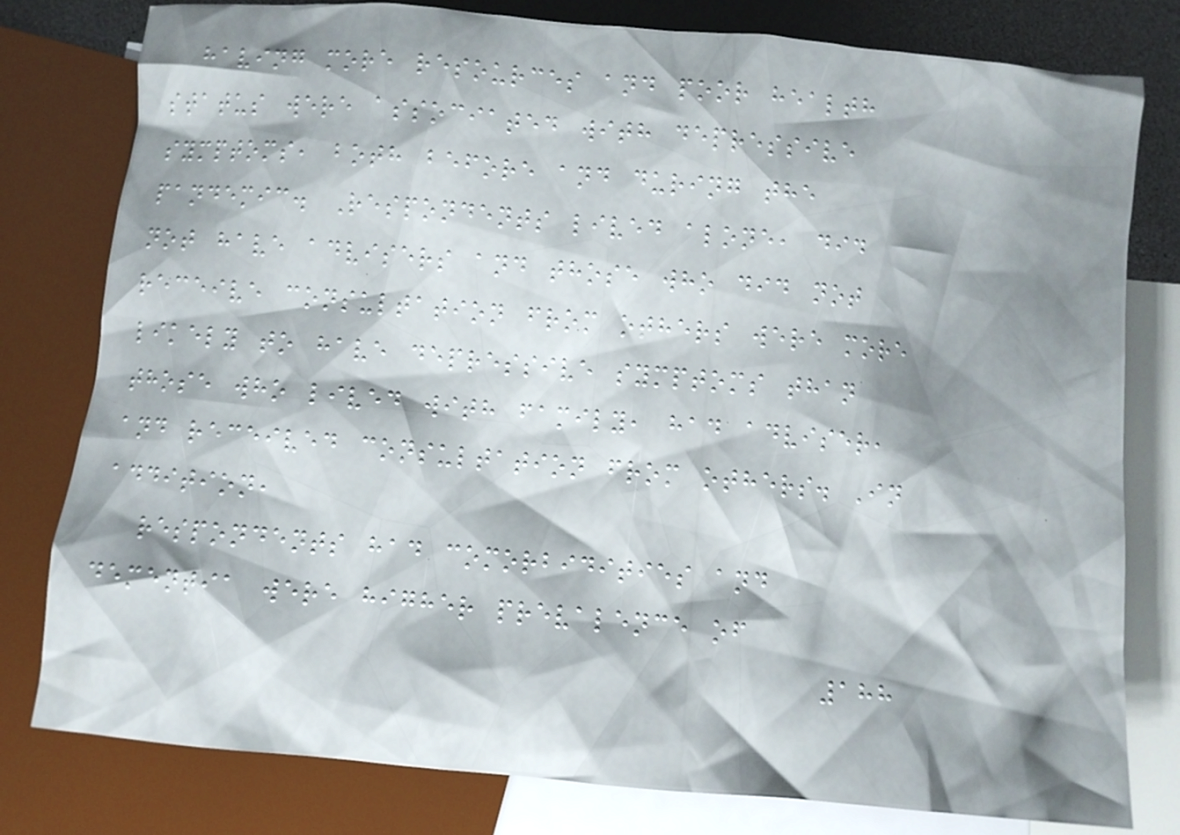having more resources and poor health
status were associated with depressive
symptoms, both before and during the
pandemic. Respondents lived alone, did
not have advisers and those who did not
receive consultation from others were more
likely to have depressive symptoms than
those who lived with family, had adviser,
and received consultation from others. In
addition,
respondents had comorbidities and
dementia were higher prevalence of
188
